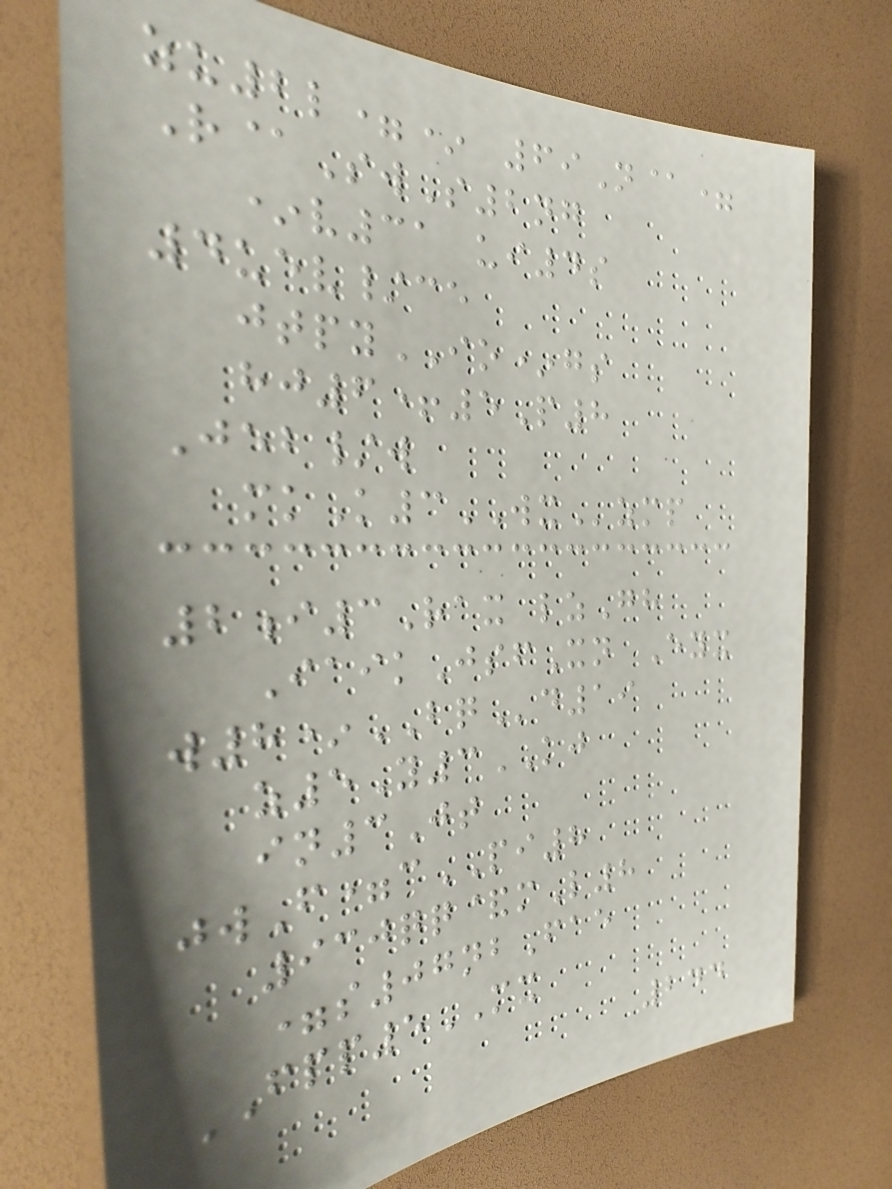zu2l=* 69N@=
R@SwS2ng
*v31 ui4s
4uev/ce
jtpyIO*gs
hj6+5P8
Jeb/w
mkK3WXzmp
2i3Rax lzGh
IaikJsfXn Eyx
w8*BQd19
z5Y3KJ
in3Jt
jwF=cPI8
930qq&mL8
=s07nbFae
FPP5MX
244
